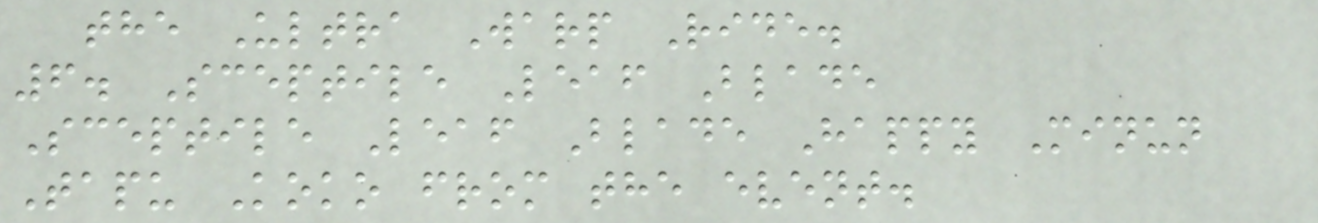the Ultra Warp Ride.
6. Sceptile Leaf Blade
Sceptile Leaf Blade Happy Minun
Tapu Koko from the event.
